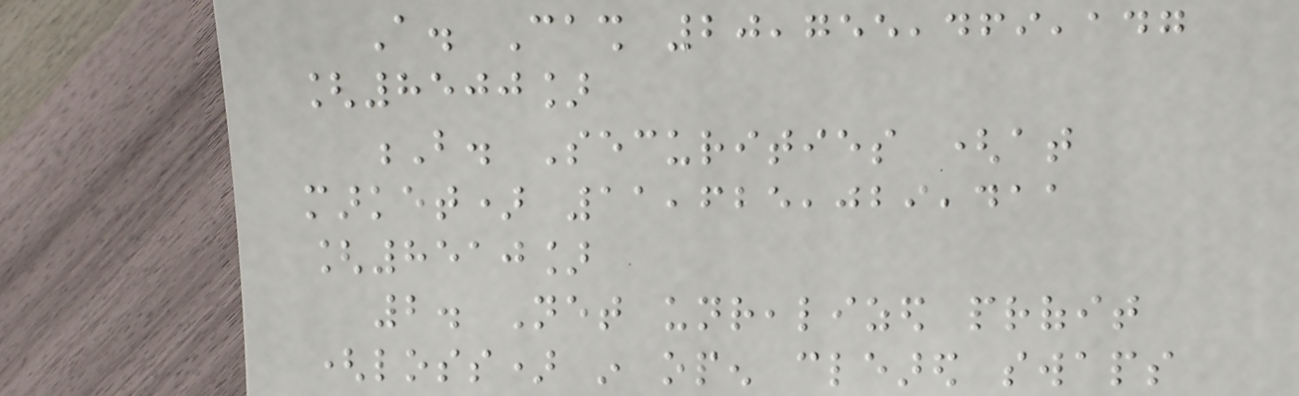A. Cash 20,755,469,147
[8500]
B. Securities (at
market) 11,625,029,411
[8510]
2. Net unrealized profit
(loss) in open cleared swaps
